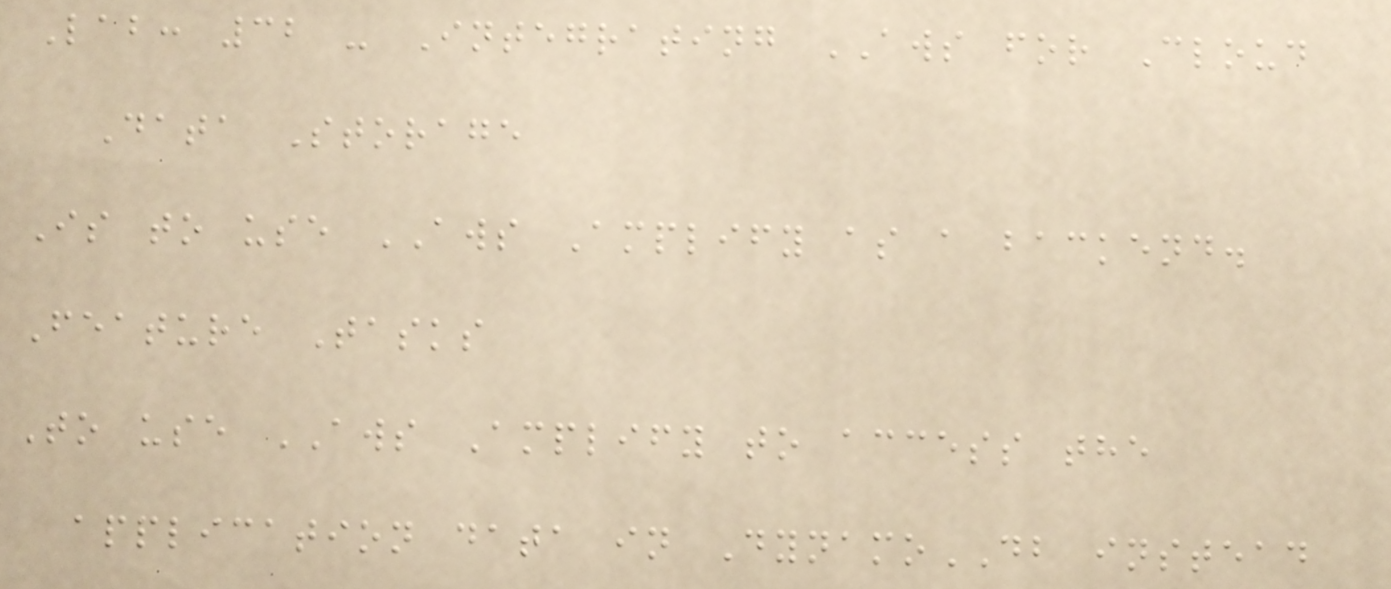Lab: 32 - Integrating AWS for Cloud
Data Storage
Is to use AWS Amplify as a backend.
Feature Tasks
To use AWS Amplify to access the
application data in DynamoDB instead
